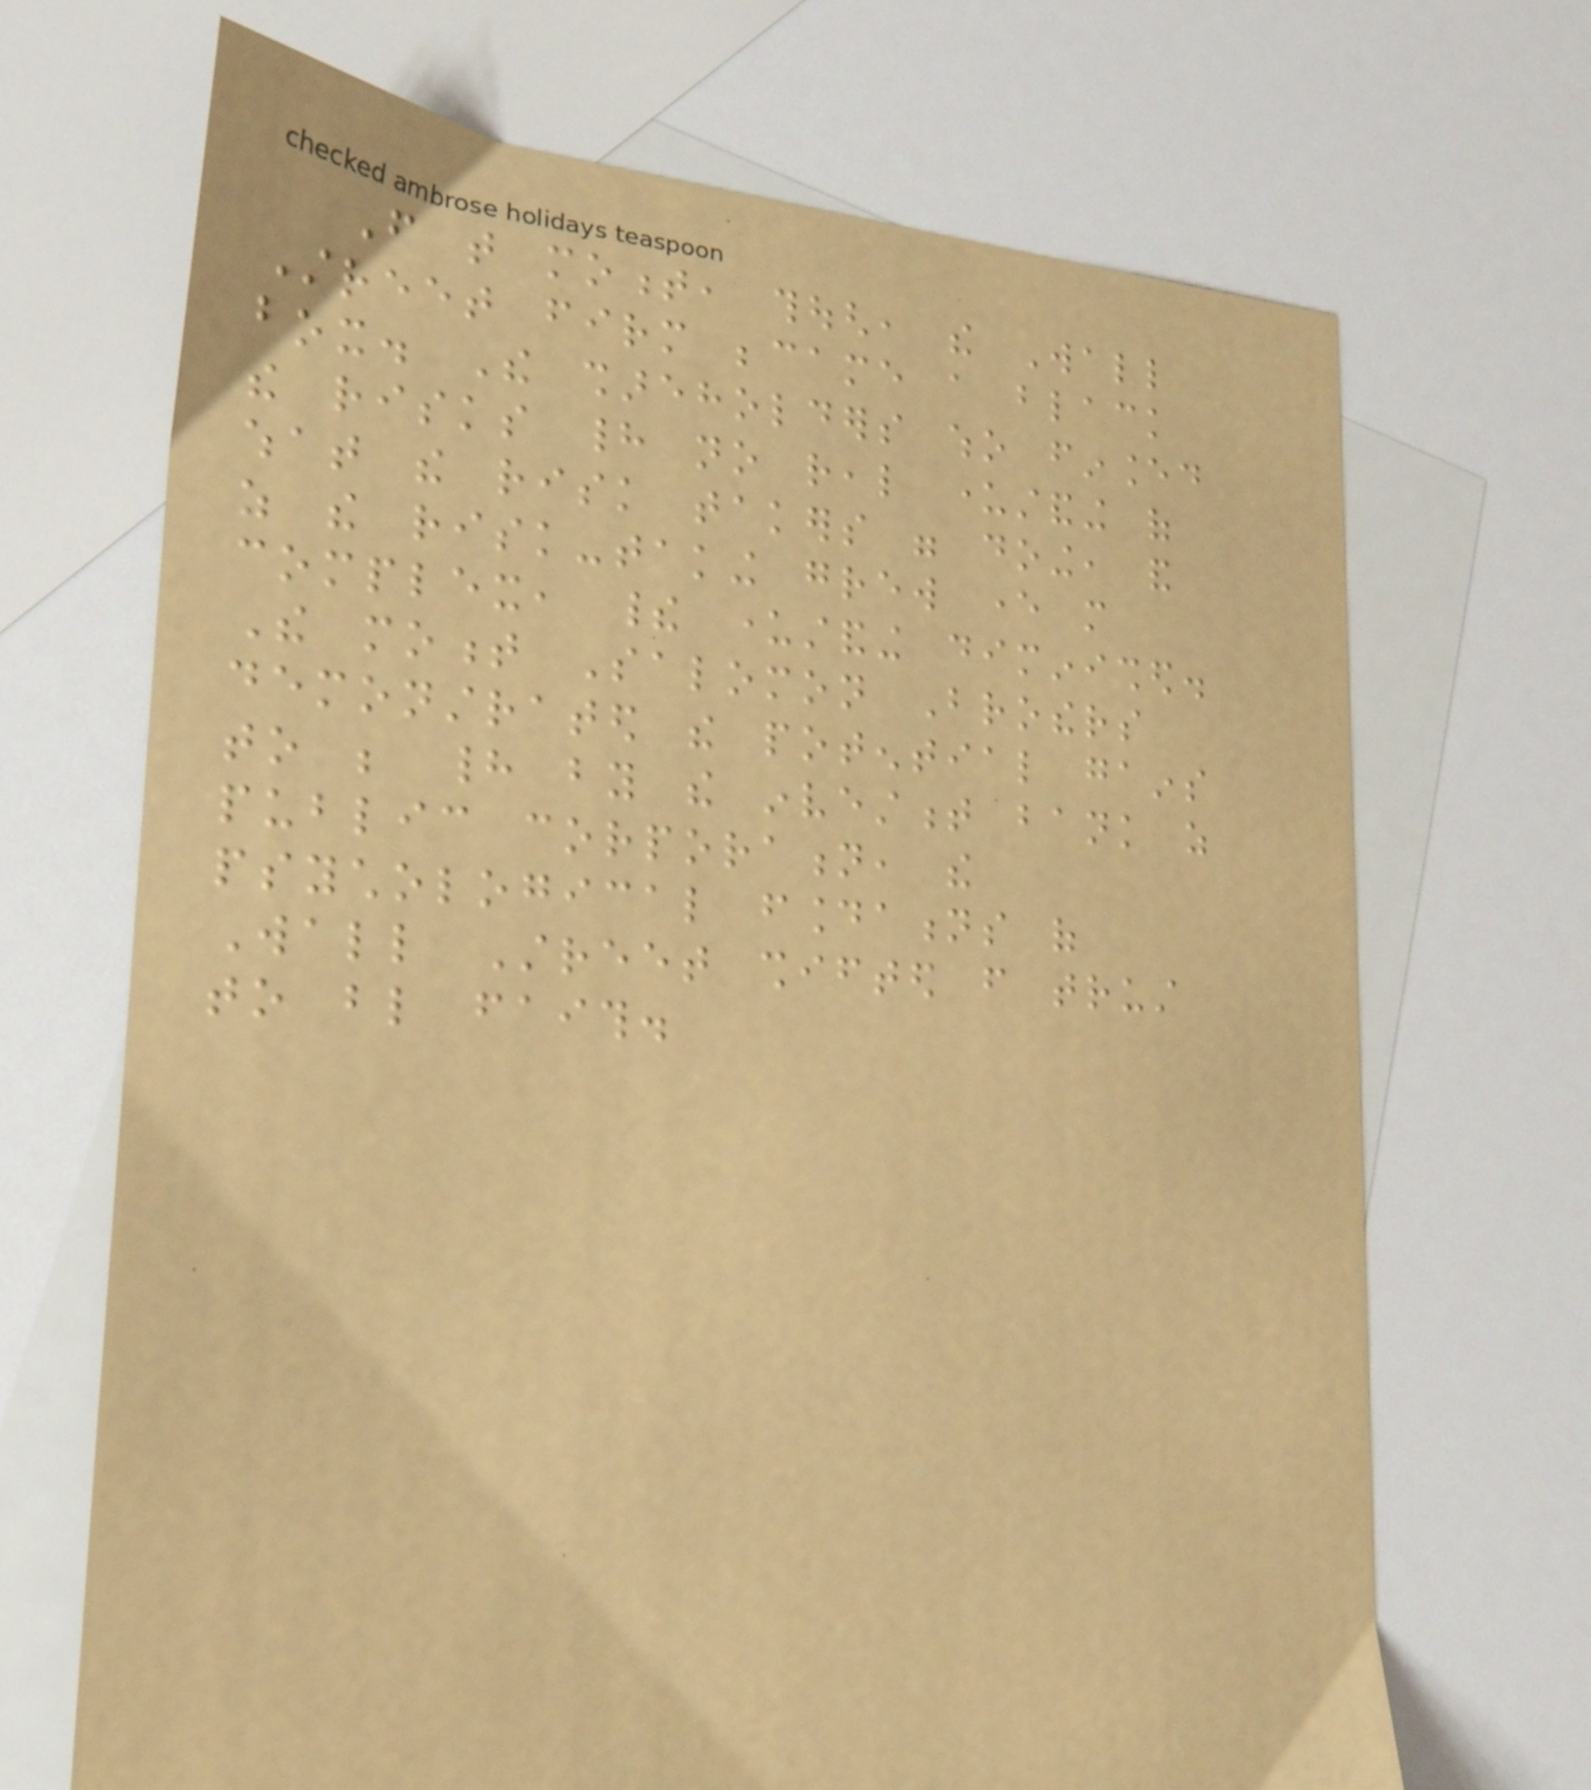From that moment, though, the Wall
Street firm became a black
box. The shareholders who financed
the risks had no real understanding of
what the risk takers were doing, and
as the risk-taking grew ever more
complex, their understanding diminished.
The moment Salomon Brothers
demonstrated the potential gains
to be had by the investment bank as
public corporation, the
psychological foundations of
Wall Street shifted from trust
to blind faith.
